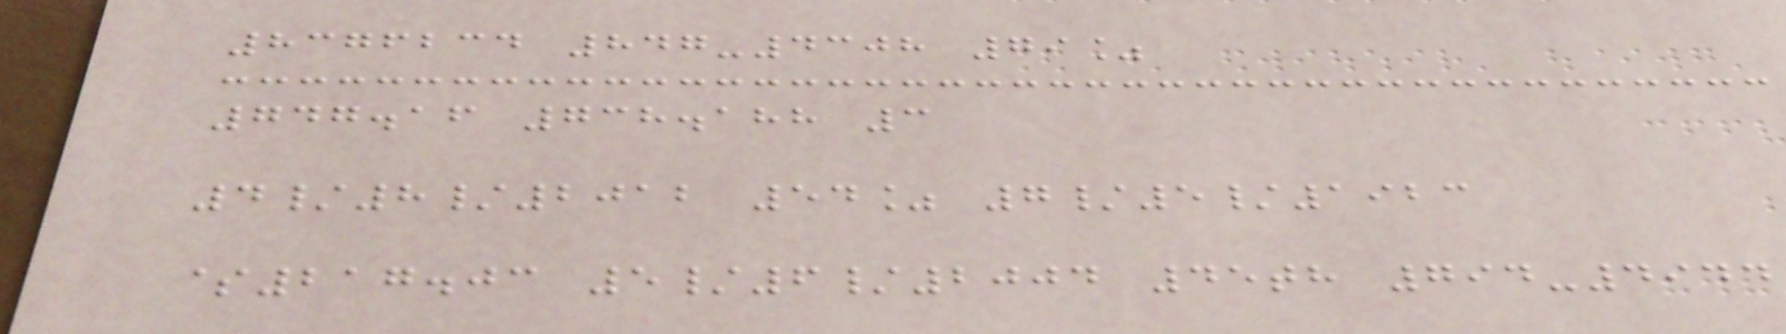8376234 847-4308 79%
747.16 738.188 3
4/8/2012 54% 7/5/1923
$217.03 5/6/2004 45th 794-4944
